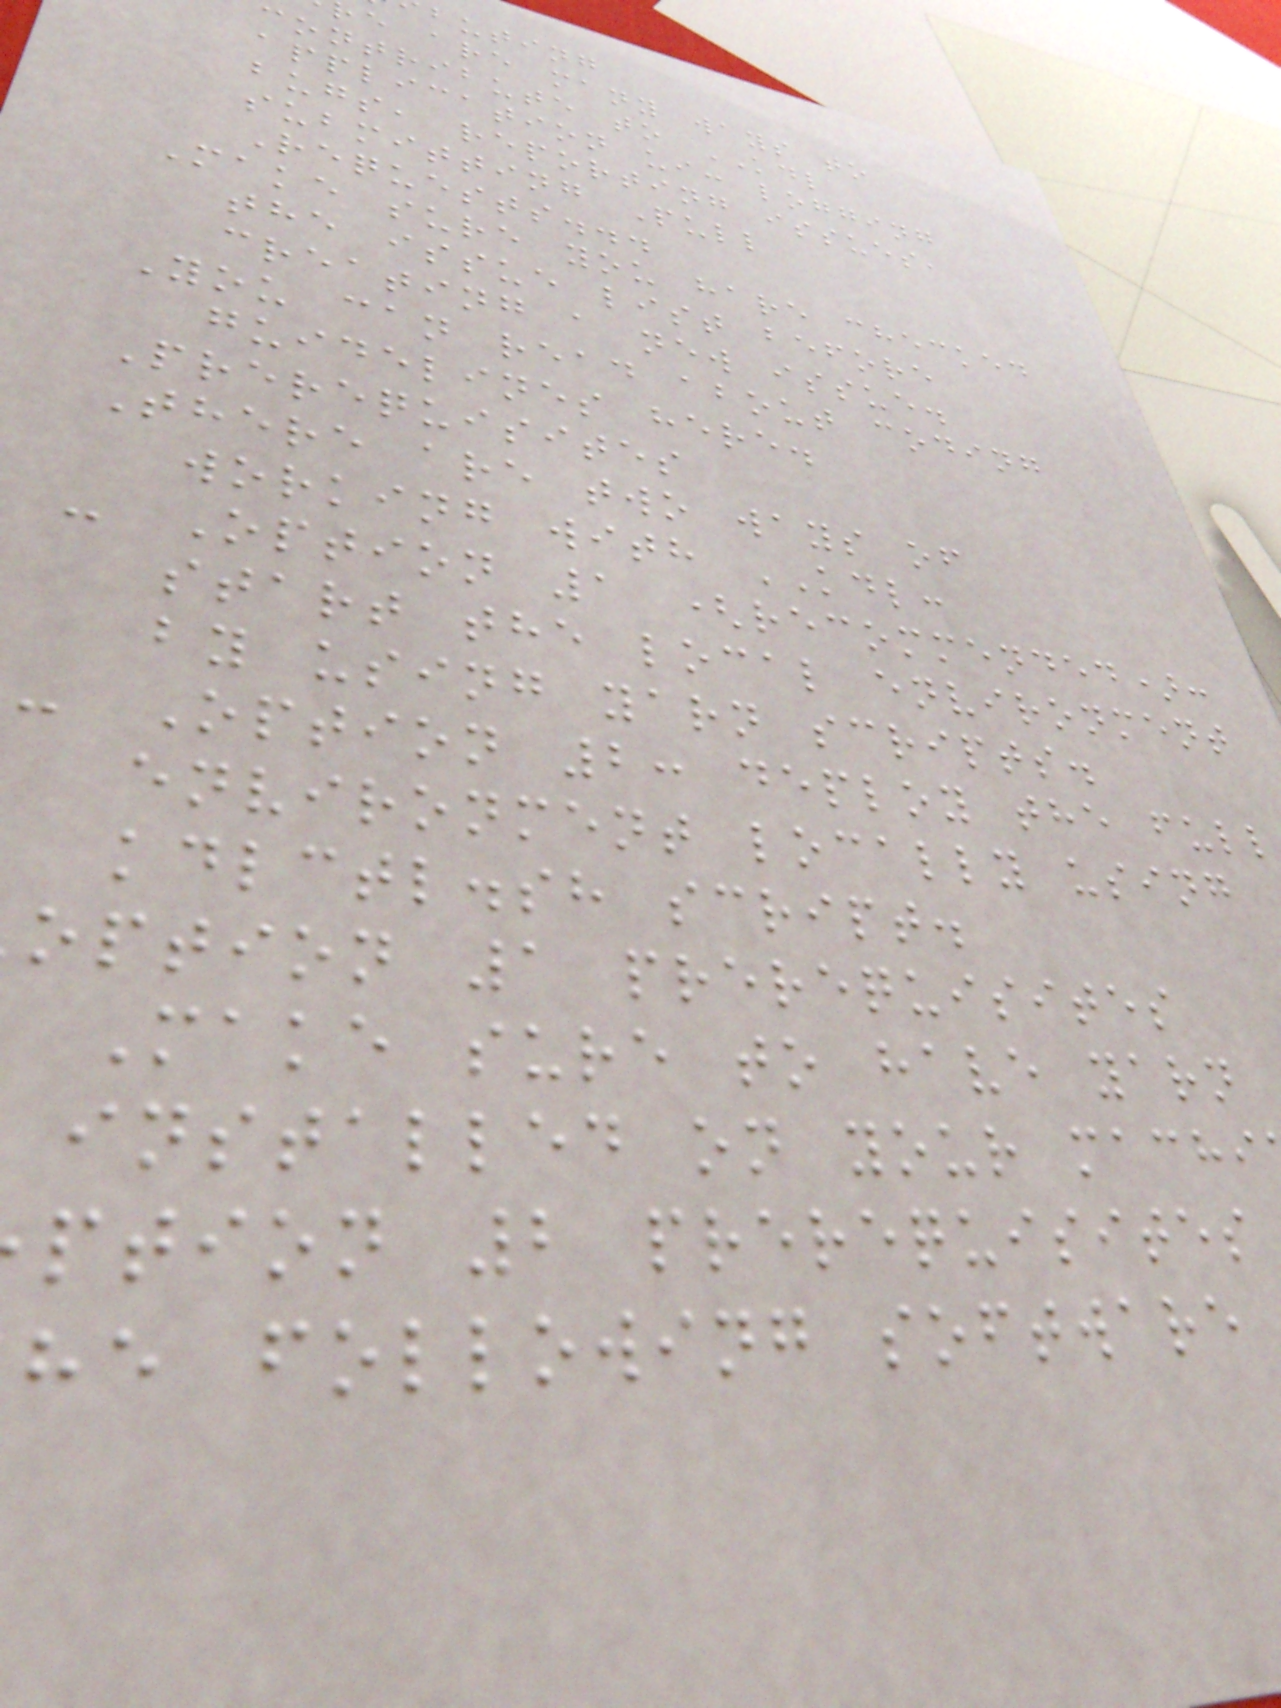buting
e are many ways to
contribute to KDL
application ui: logging
bugs, reporting issues,
submitting Pull
Requests...
Make sure you hare checked
the issue list before
creating a new issue.
You can read about coding
guidelines here.
Prerequisites
There are two ways of
working with KDL:
- Option 1 (recommended):
start the local environment
by using yarn scripts.
- Option 2: deploy the full
environment locally using
kdlctl.sh script.
option 1 prerequisites
Make sure to have yarn
installed on your machi
ption 2 prerequisites
he following software
